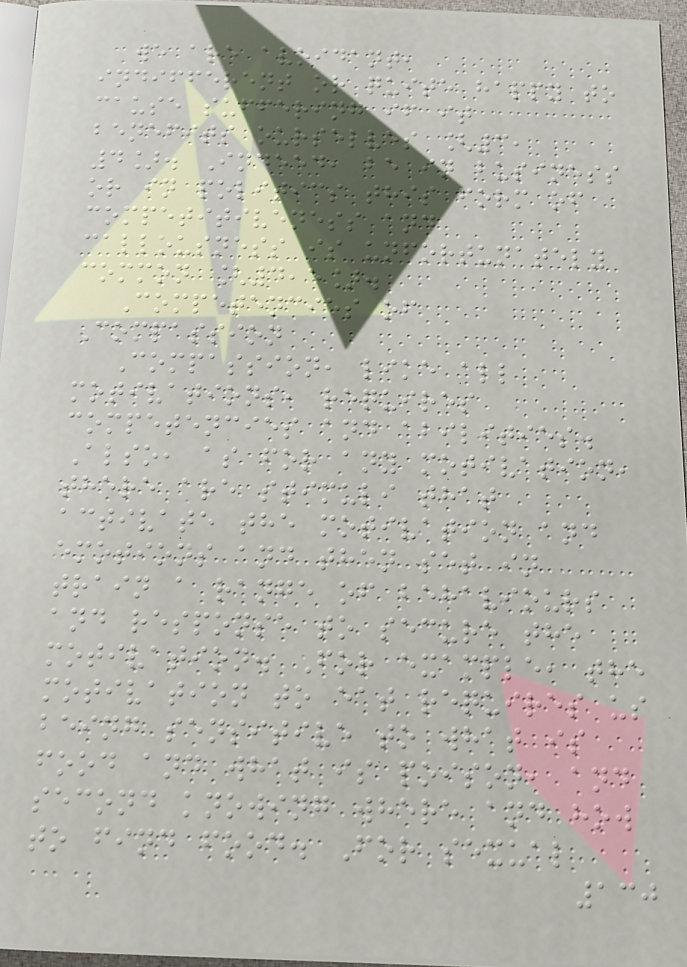we are avoidant,
indifferent or quite happy to
cause suffering if it
benefits ourselves [3,
4]. Indeed, be in business
or in politics this form of
competitiveness and
callousness is unfortunately
common [4,5].
Competencies of
Compassion
Compassion, like all
motivations, requires
competencies and abilities.
Also, as for any motivation,
there are stimuli that
activate the motivation and
emotions and then set in
train a range of behaviours
and response to secure the
motivation. For example, the
motivation to eat requires us
being sensitive to what is
food and what is poison, and
second knowing where and how
to find food. For sexual
130
